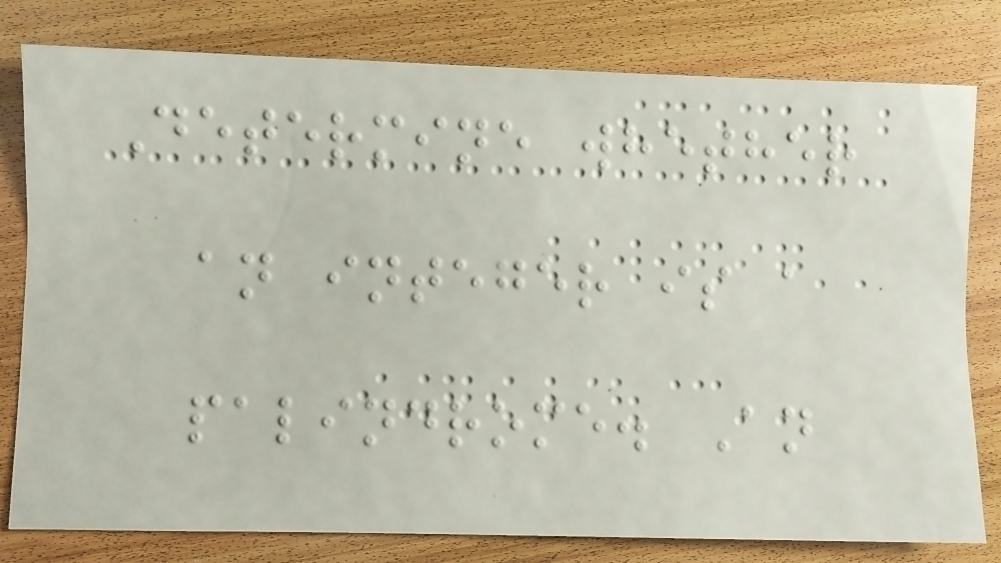Determine whether
an integer is a
palindrome. An
